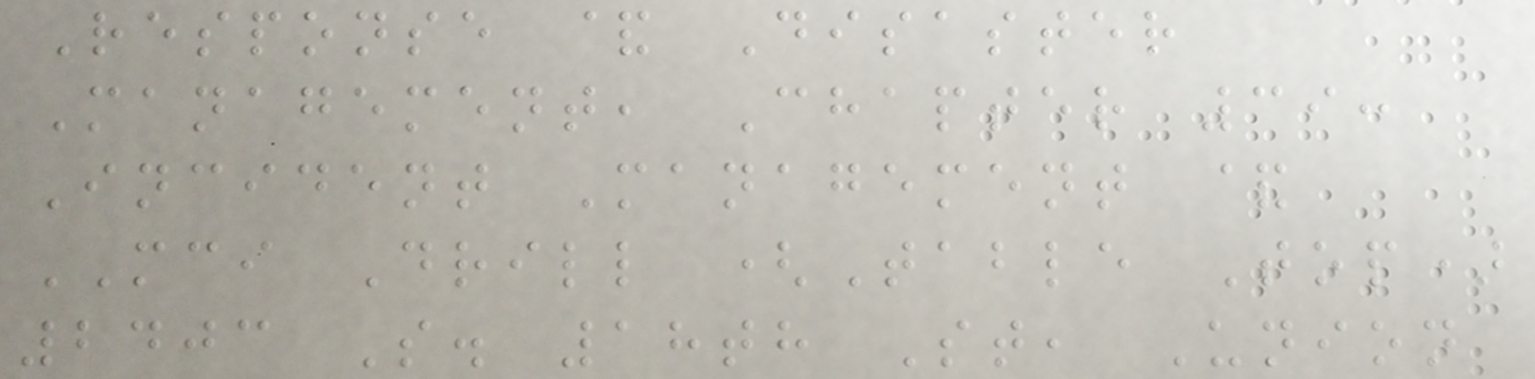Response & Disaster
Management, Chapter 39:
Incident Management &
MCI Drill (Table Top)
2403 S. 18th St, Union
